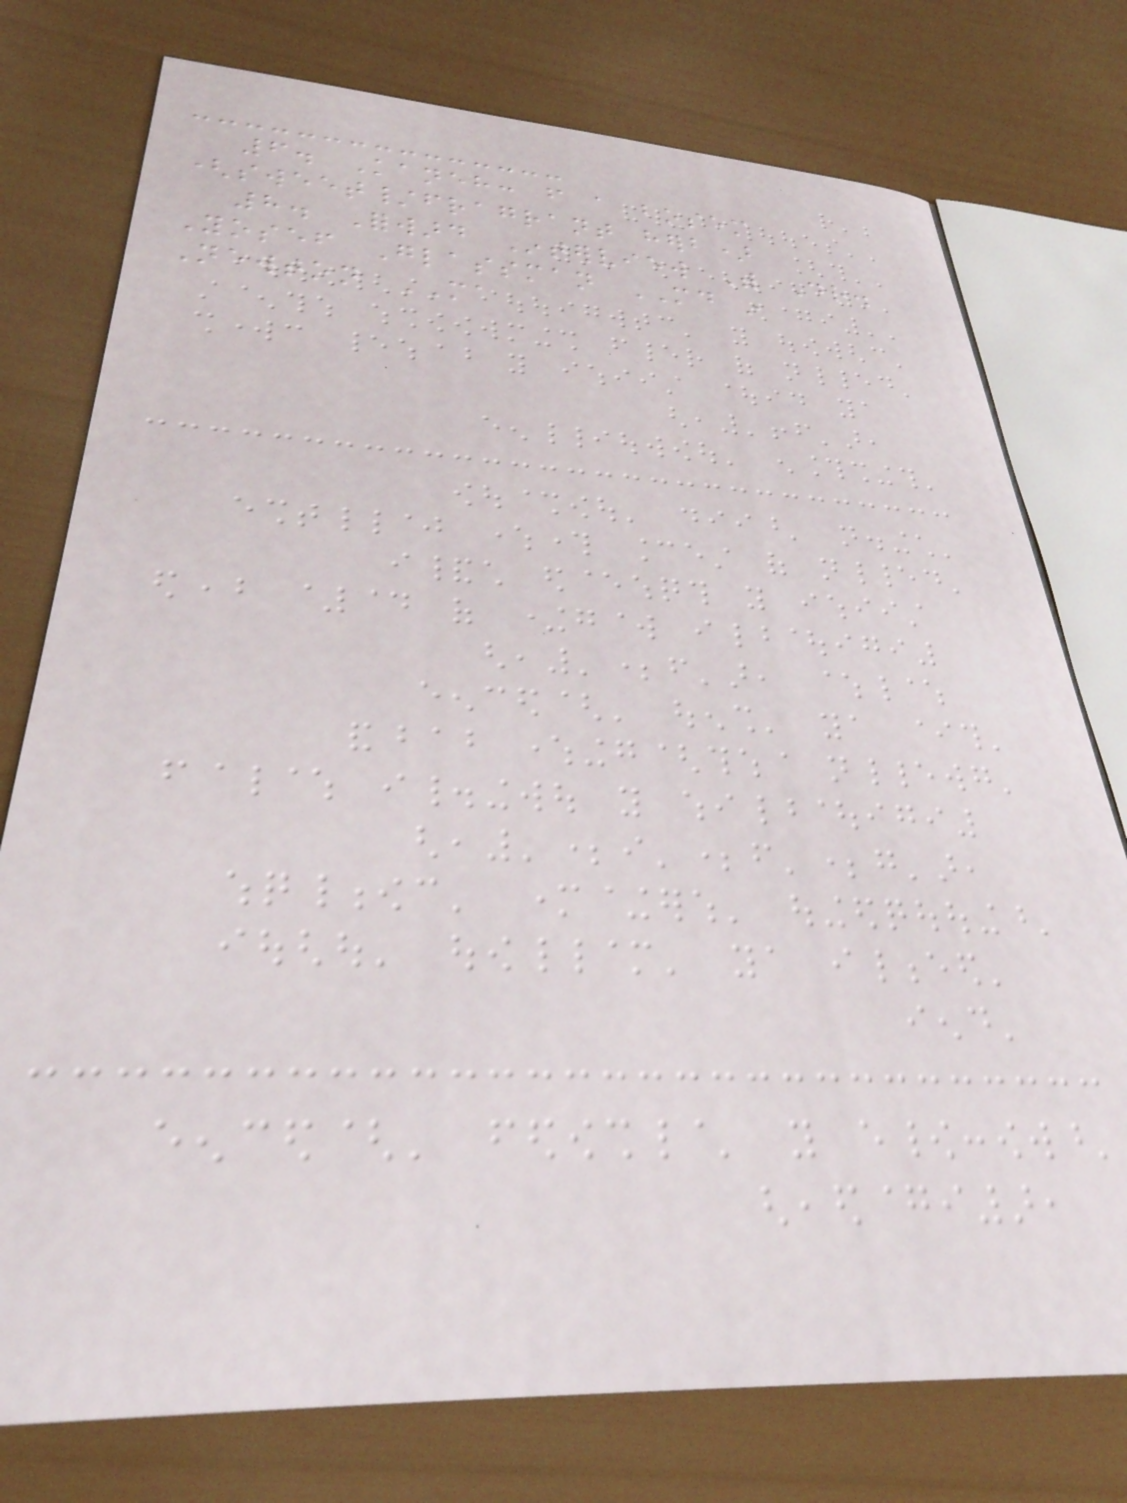6. Kaneh: from a bosem
(sweet/fragrant herb)
8. Forward Interview With Dr.
Yosef Glassman MD in
Newton MA
